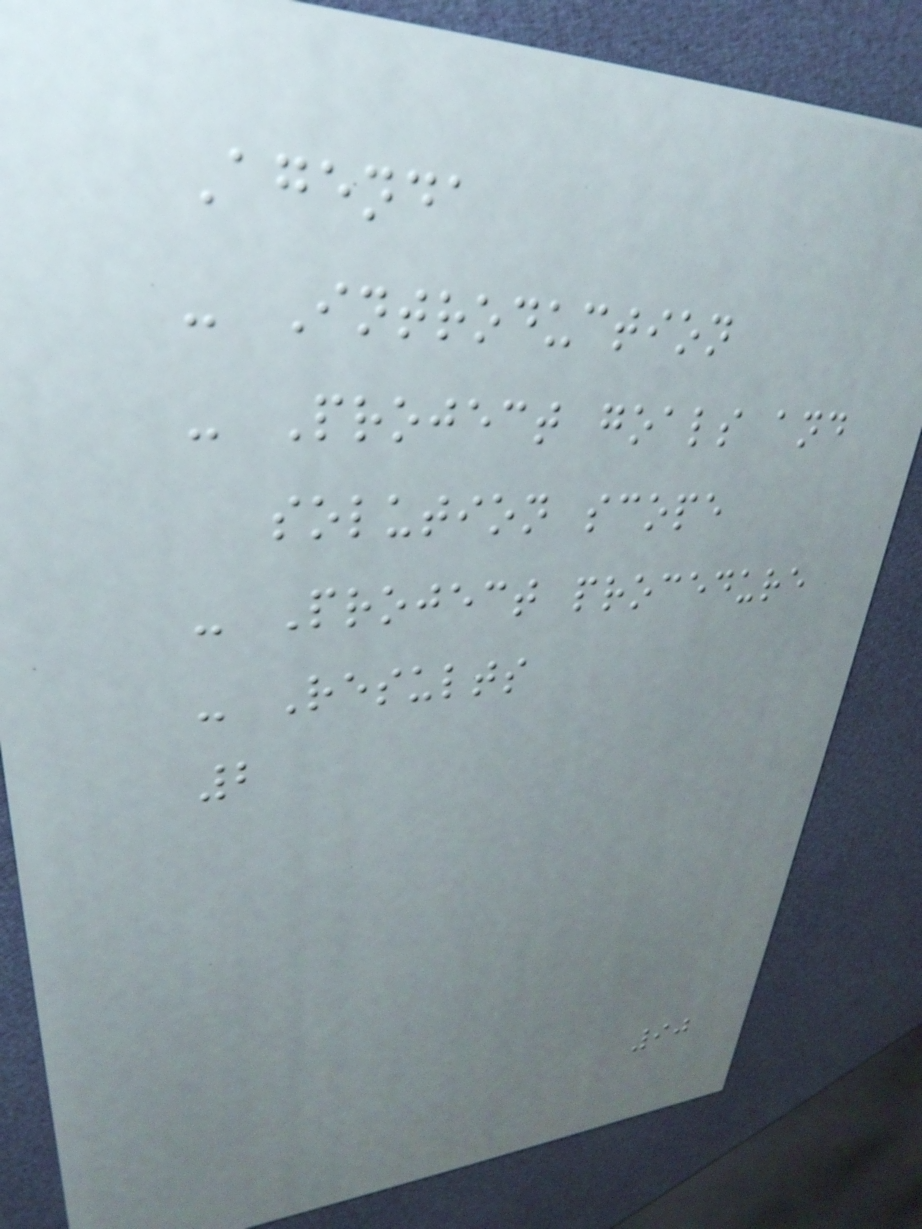Agenda
- Introduction
- Project goals and
solution scope
- Project procedure
- Results
2
90
